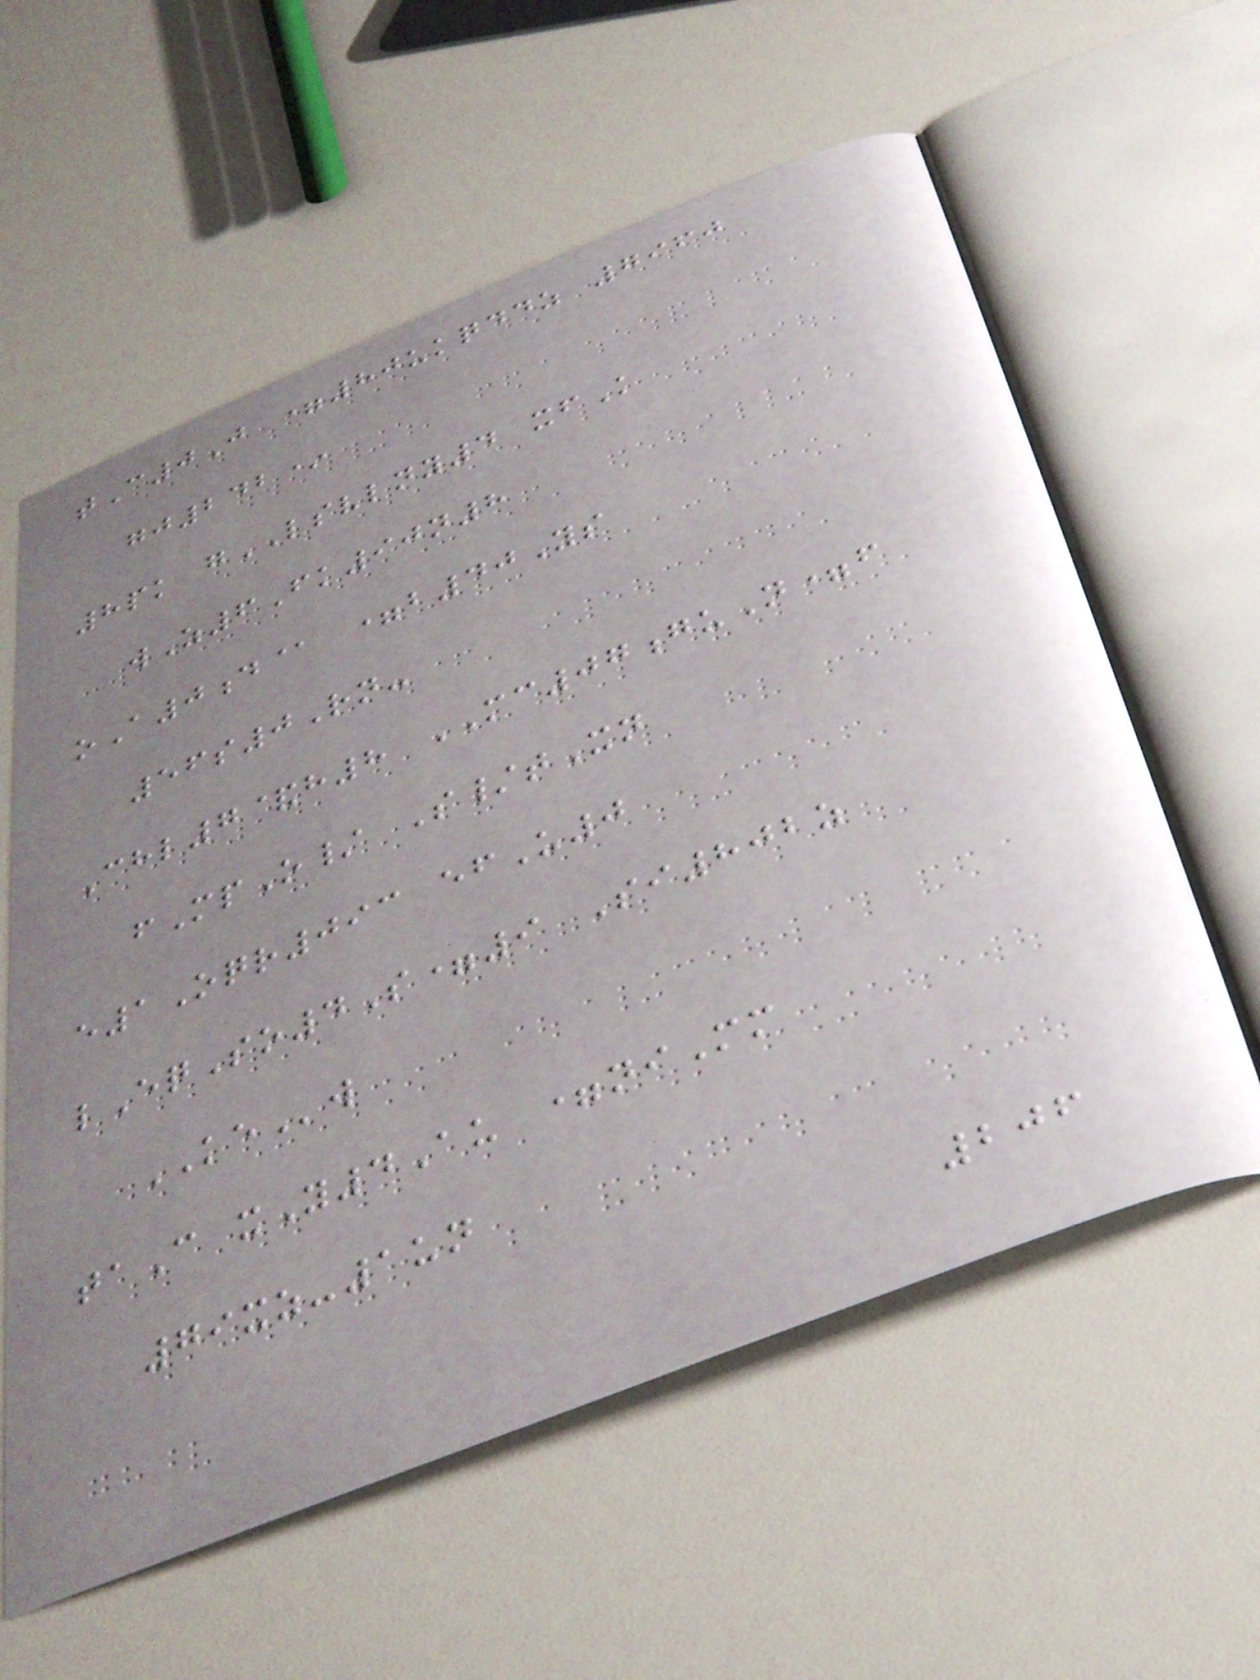tC0J =80ukqddz 7960
gj242*
8pk gLSVLNY4 xfK
wZ6Fk90n8
oA0d@ =b40Ys
56s0Rn-
Chl7&h8 MC07guN=f
fMpO/ S/tXn
e1Oqr093 efU0
lEqSo4S=9 Si802z
KEw
taC xY4Au =niMm
79xz-1un
206
